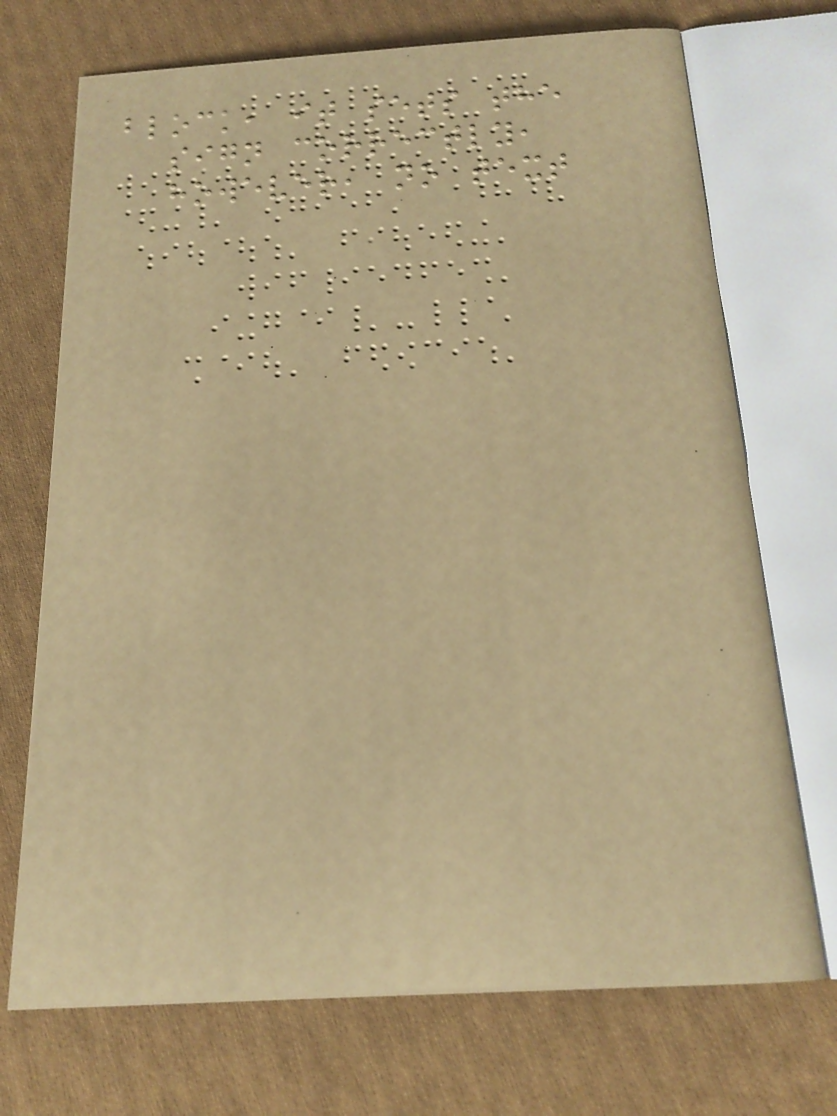block, it sets the
sign correctly,
however, no text
